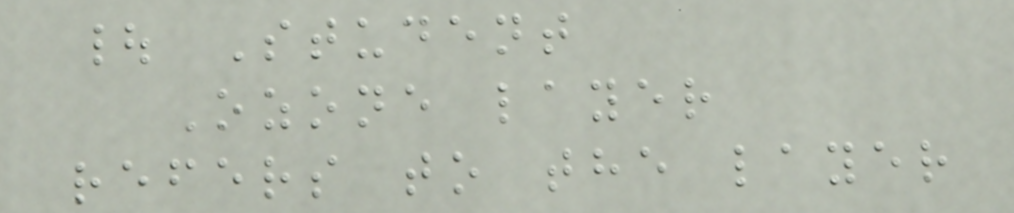| Student
Ozone layer
refers to the layer
